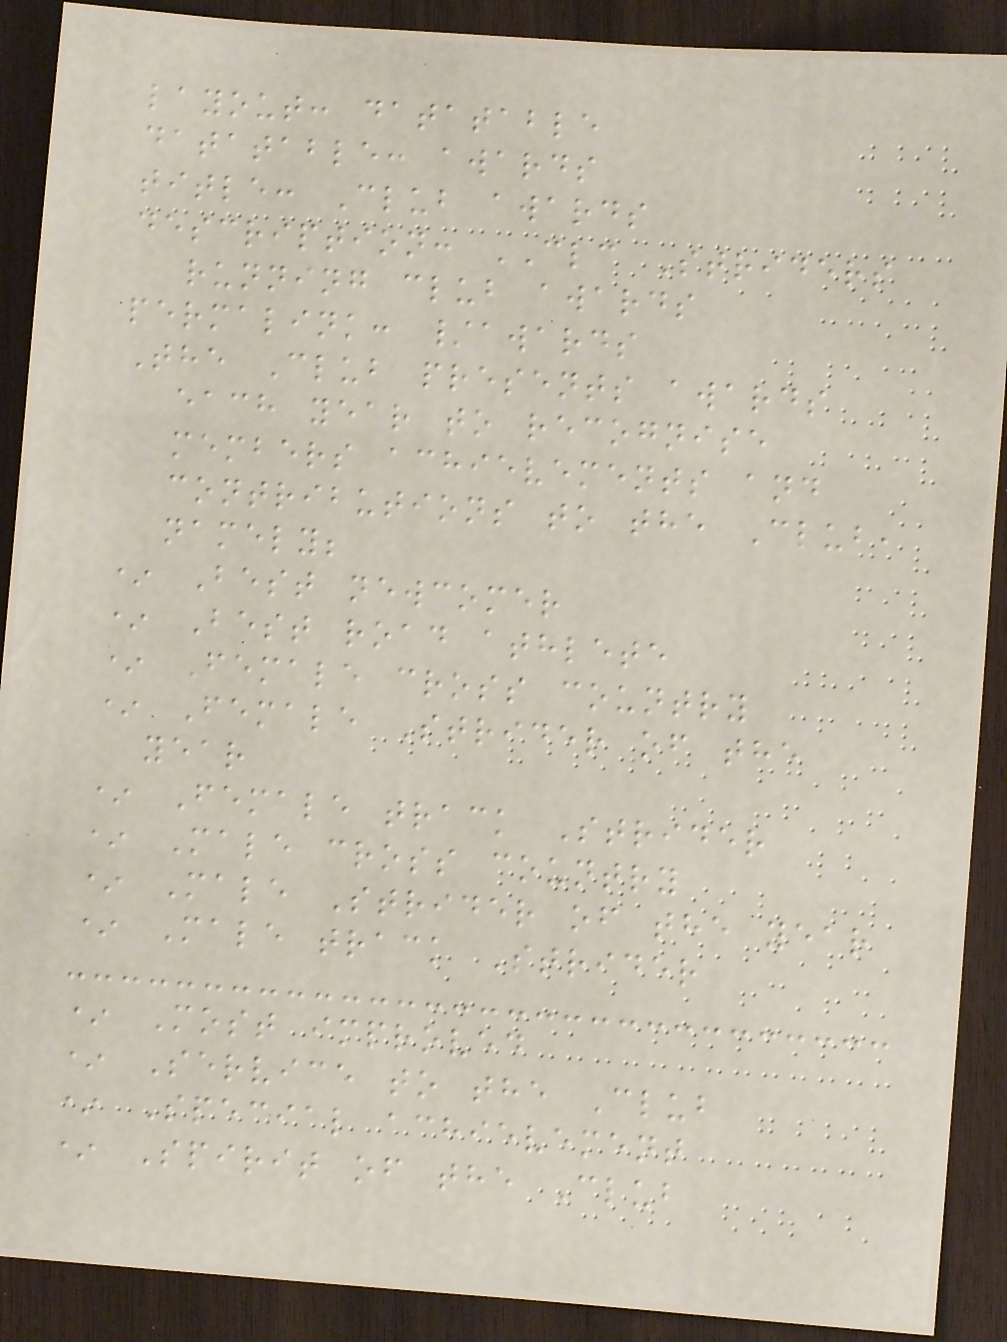layout: datatable
datatable: awards
title: Club awards
description: CLC Striders
running club awards
permalink: /awards
The Club presents awards
each year to recognise
members achievements and
contributions to the Club,
namely;
* Best newcomer
* Best road athlete
* Female cross country
* Female Strider of the
year
* Female track Strider
* Male cross country
* Male Strider of the year
* Male track Strider
* Most improved
* Service to the Club
* Special achievement
* Spirit of the Club
